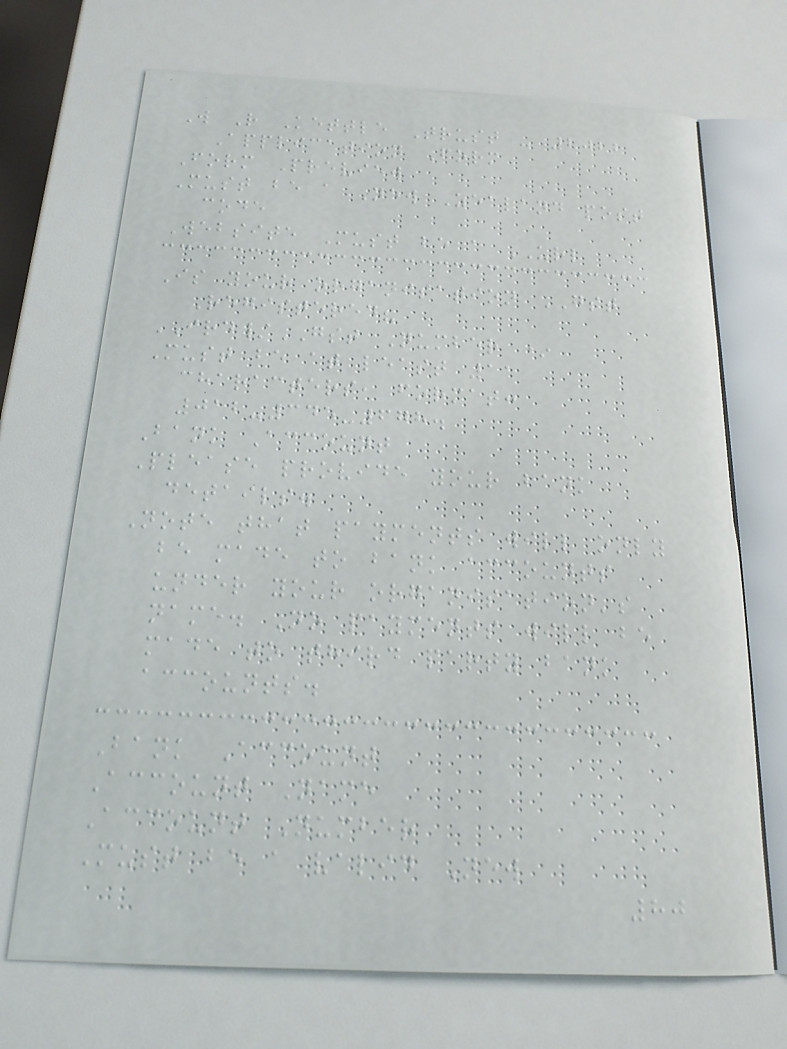W R Kettle Trust - 2022
Application Form
Form Preview
Must be a New Zealand post
code
Website Must be a URL
Is your organisation GST
Registered?
IRD/GST Number *
Must be at least 11
characters, format:
012-345-678.
Bank Account
Please provide your bank
details.
Note that payments will only
be made to bank accounts
under your organisation's
name. No payments will be
made to third party bank
accounts.
Bank Account
Account Name
Account Number
Must be a valid New
80
